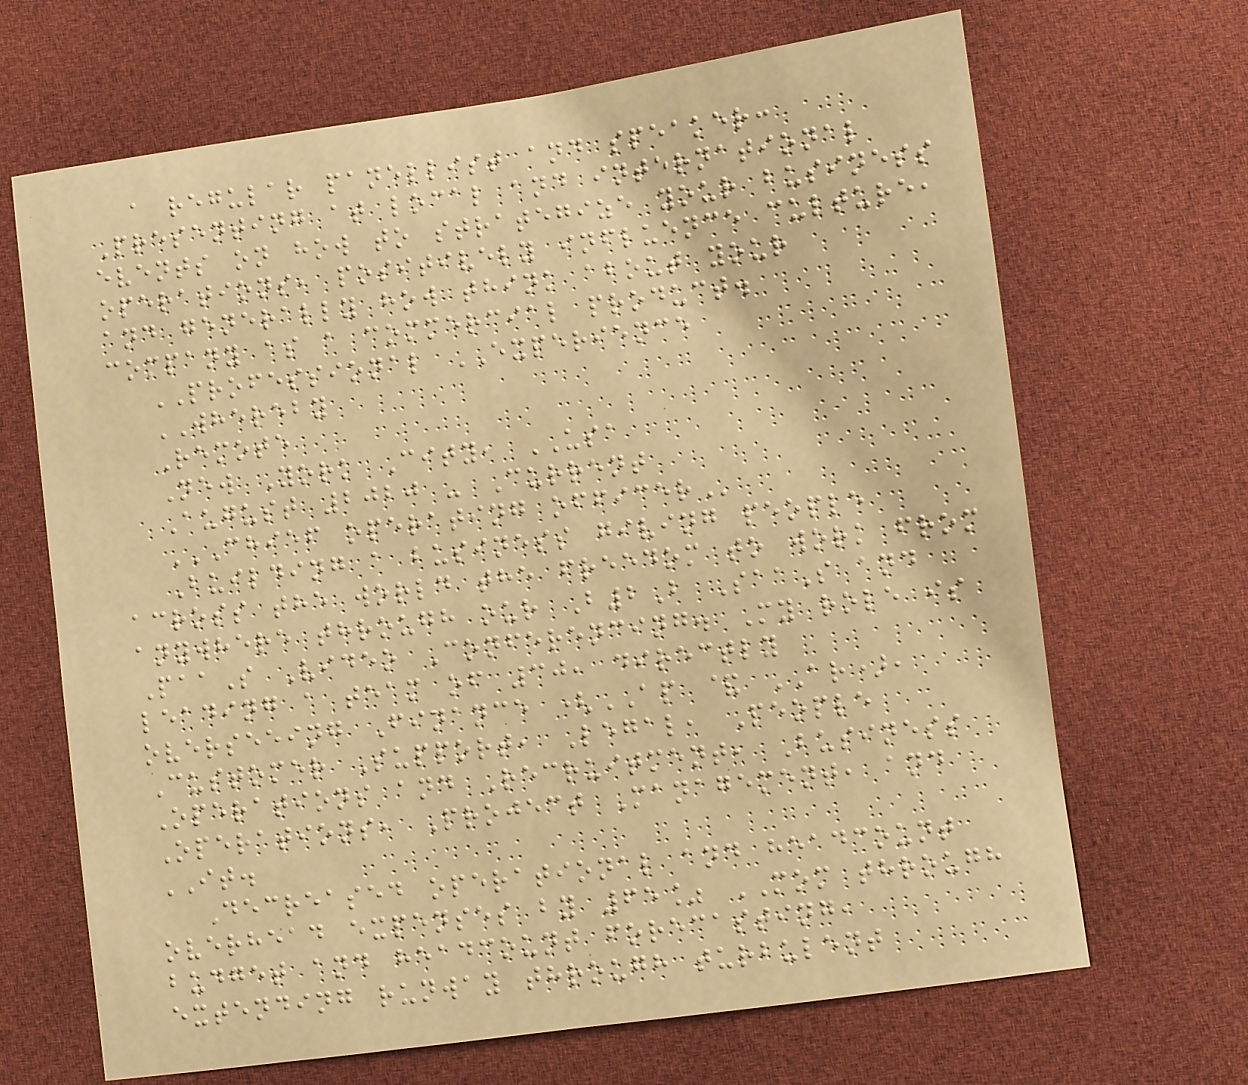a regular panellist and speaker:
Presenting at local and international
events on how to strategize your business
operations, positively influence culture,
and generally how think about your
company as a commercial product.
PROFESSIONAL EXPERIENCE
WHEREBY
Remote
New York City, USA
August 2020 - Current
CHIEF OPERATING OFFICER
Building a business giving people
across the world the freedom to work from
anywhere through our B2B SaaS and
PaaS Video Conferencing. My role is
leading a team of 30, directly
overseeing Finance (AP & AR),
Customer Support, Legal, People
Operations and Recruitment, Business
Operations, Project Management, and
IT.
Decreased operational and headcount
overhead expenses by 65% MOM through
budget and headcount forecasting,
extending runway through turbulent
